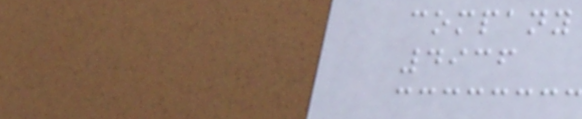company
4936
